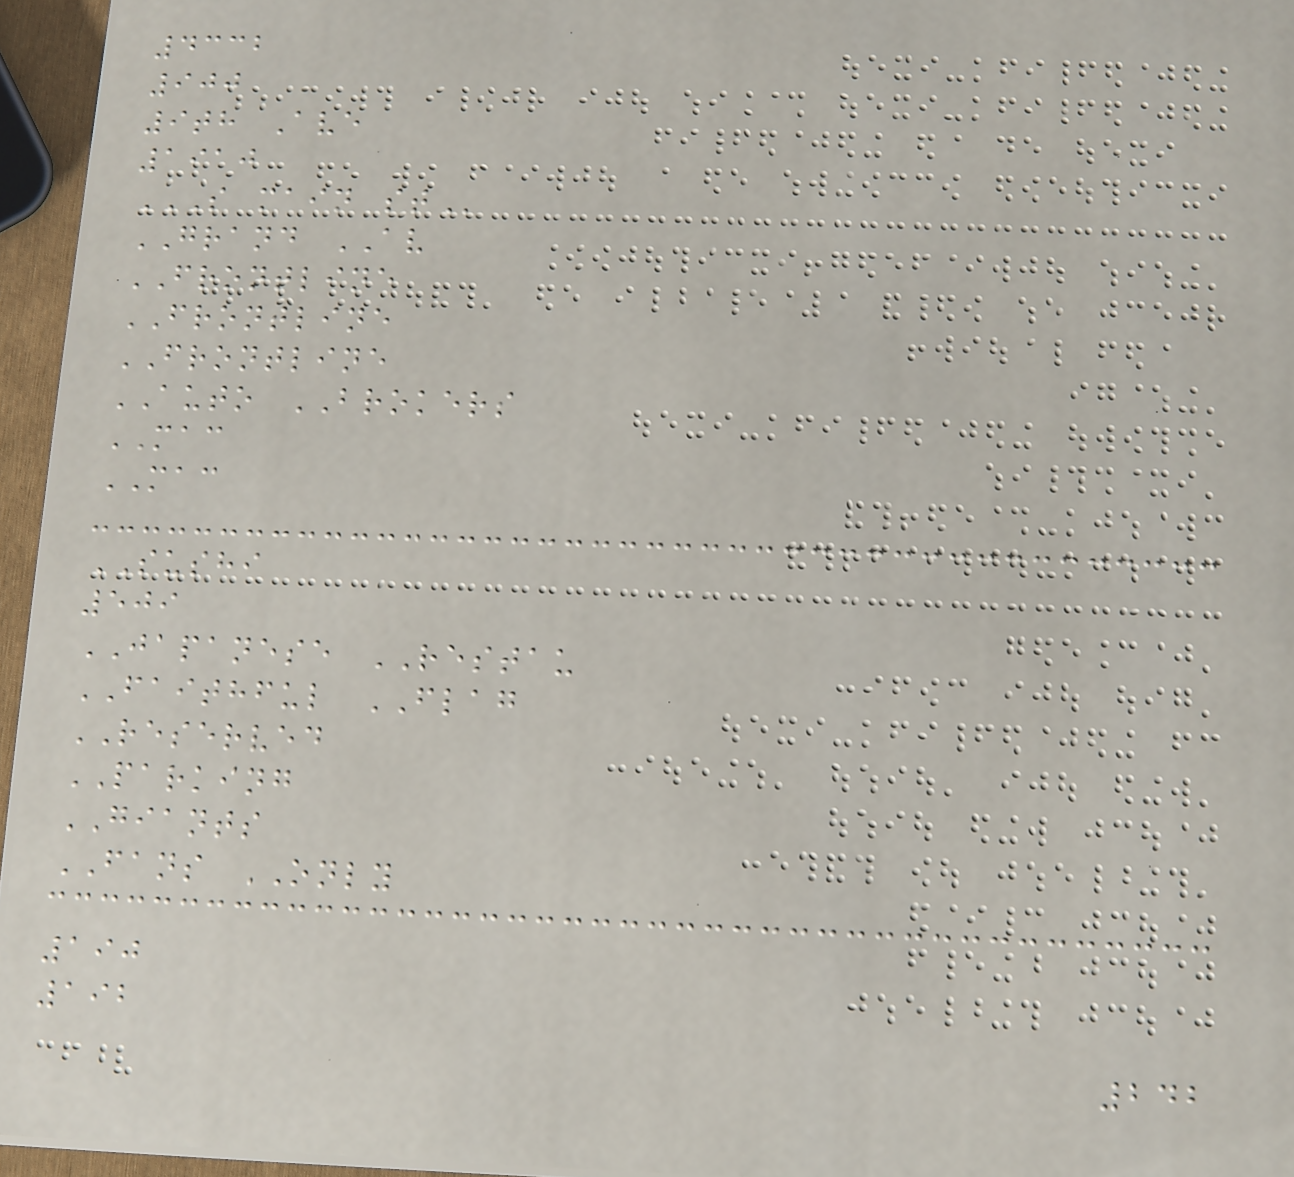4332
900
9th Ave
1910
S MAIN ST
GRAND AV
FRONTLINE
FRONTLINE
FRONTLINE
AUTO BROKERS
MAC
MAC
SUSHI
509
JAPANESE RESTAU
FAITHFUL FLAG
RESERVED
PARKING
GIANTS
FANS ONLY
190
192
242
